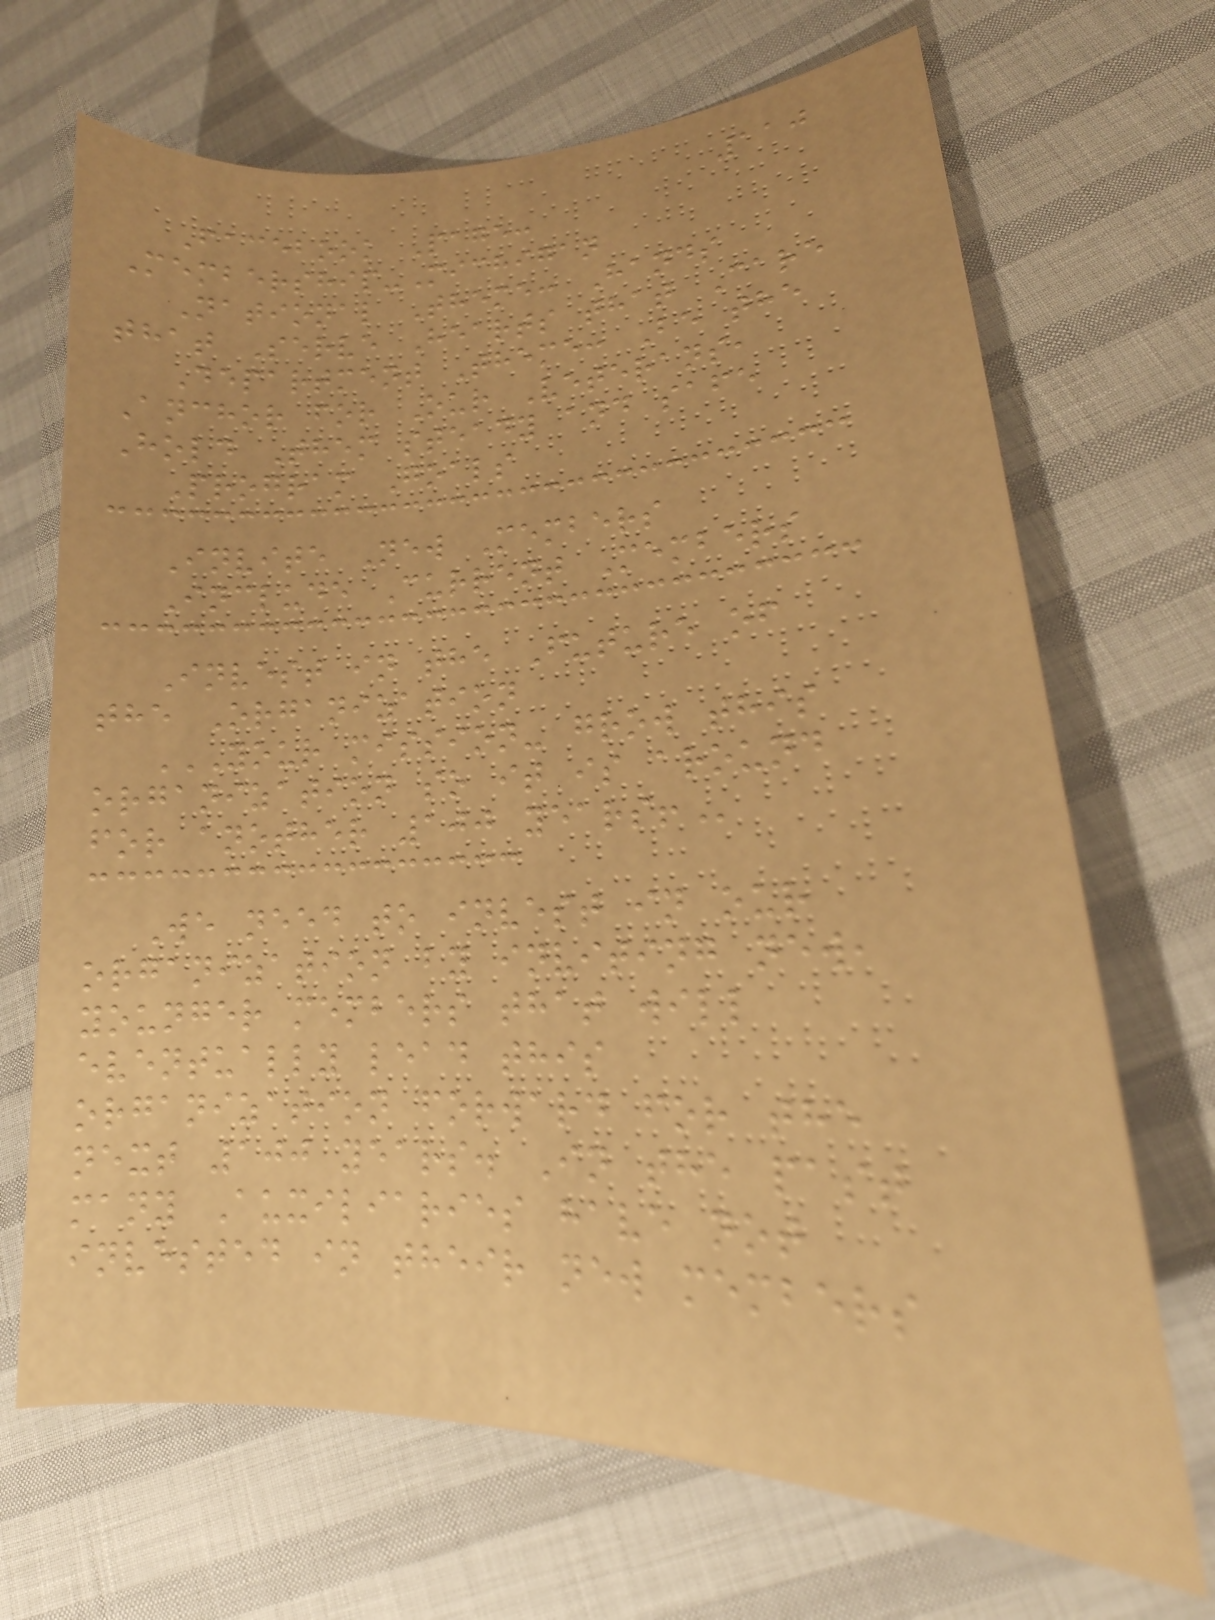110
Facebook Page:
Membership-Michigan
National Theme: Hands
that Serve Hearts that Care
Department Theme: Be the
Anchor for Our Veterans,
Hold Them steady and safe
Program Goals
Invite New Members
Include Current Members
Invest in the Future of
the Organization
YOUR MISSION- GROW THIS
ORGANIZATION SO IT IS AROUND
FOR ANOTHER 100 YEARS!
We need to invest in our
organization by inviting new,
younger members that will
eventually lead this
organization forward for the
next 100 years. In the past
many Auxiliaries have not
invested in their new members
